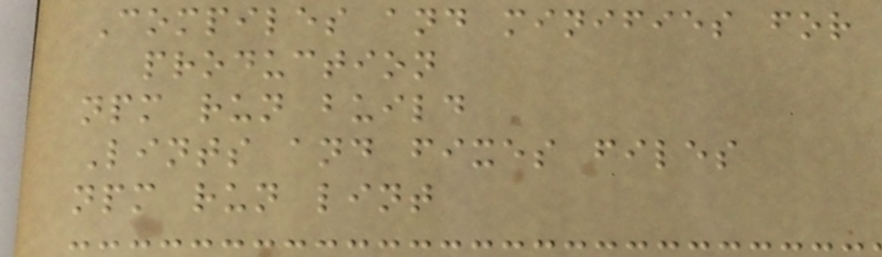Compiles and minifies for
production
npm run build
Lints and fixes files
npm run lint
